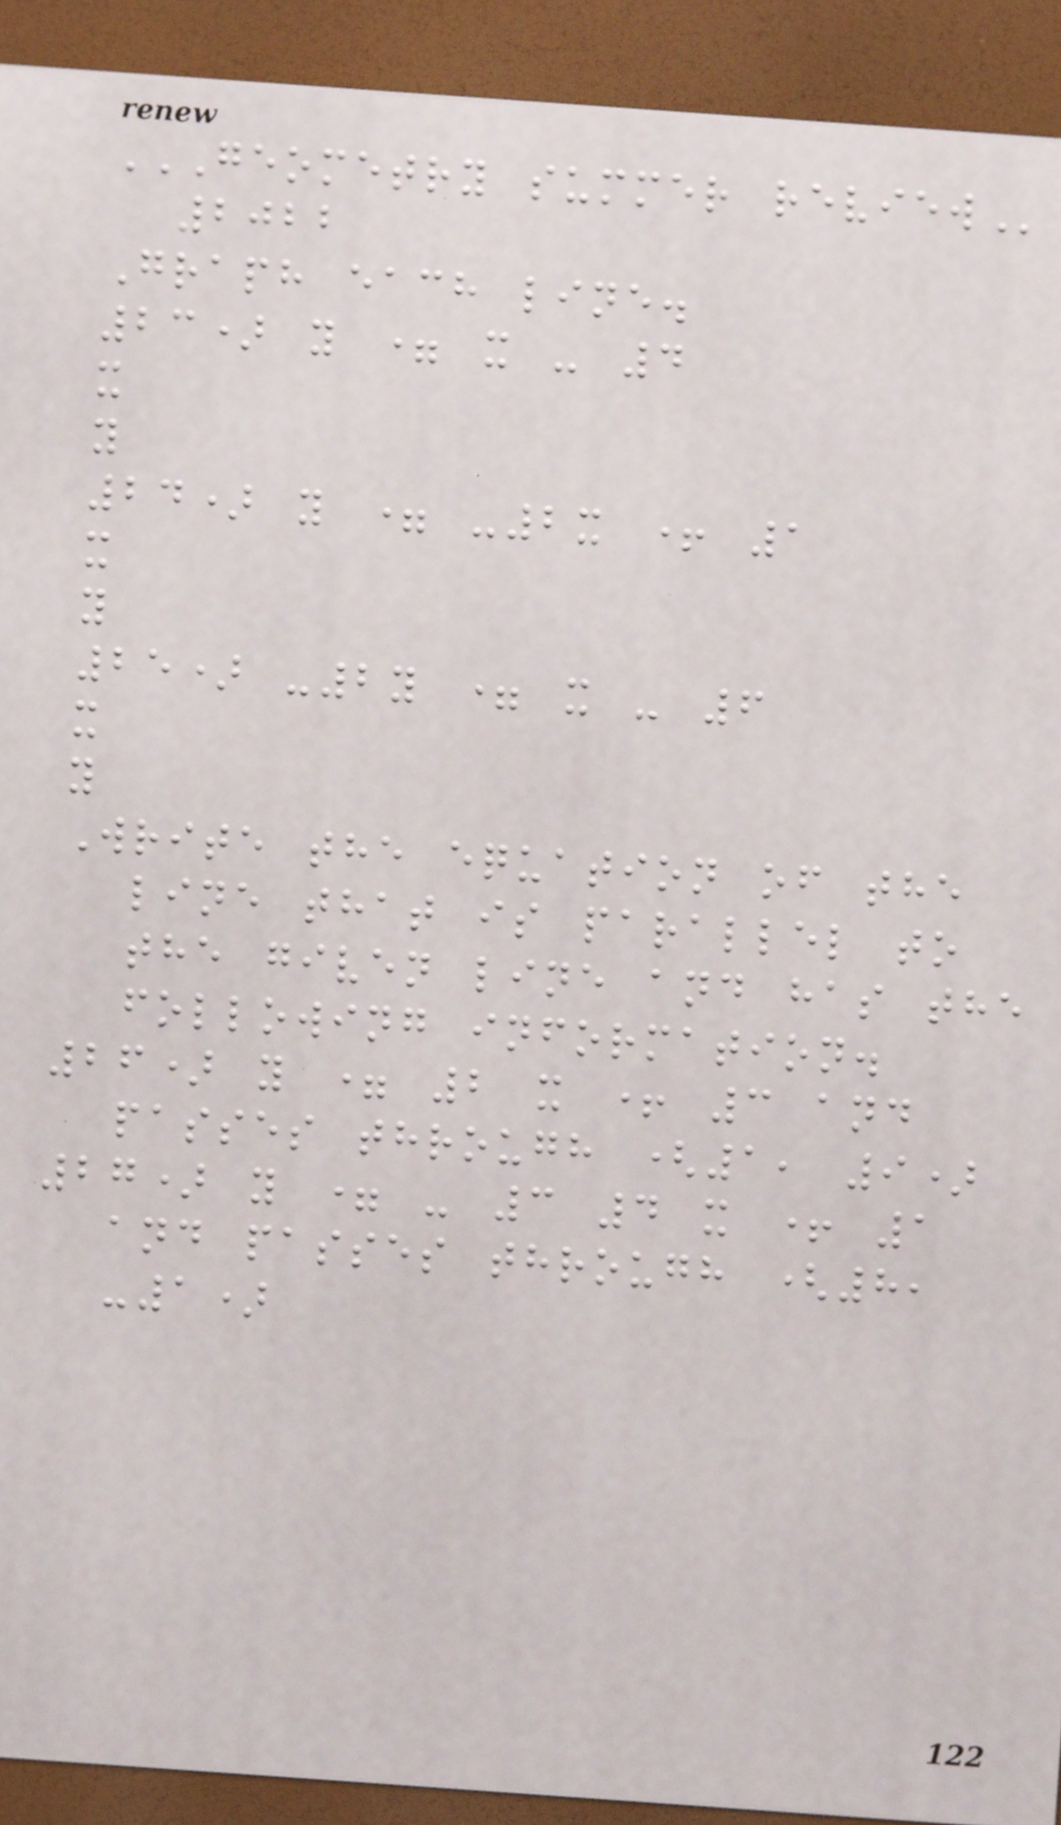GEOMETRY SUMMER REVIEW
2022
Graph each line.
23) y = x - 4
x
y
24) y = -2x + 1
x
y
25) -2y = x - 6
x
y
Write the equation of the
line that is parallel to
the given line and has the
following information.
26) y = 2 x + 3 and
passes through (1, 9)
27) y = - 3 4 x + 1
and passes through (8,
-1)
